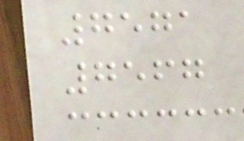7571
7567
